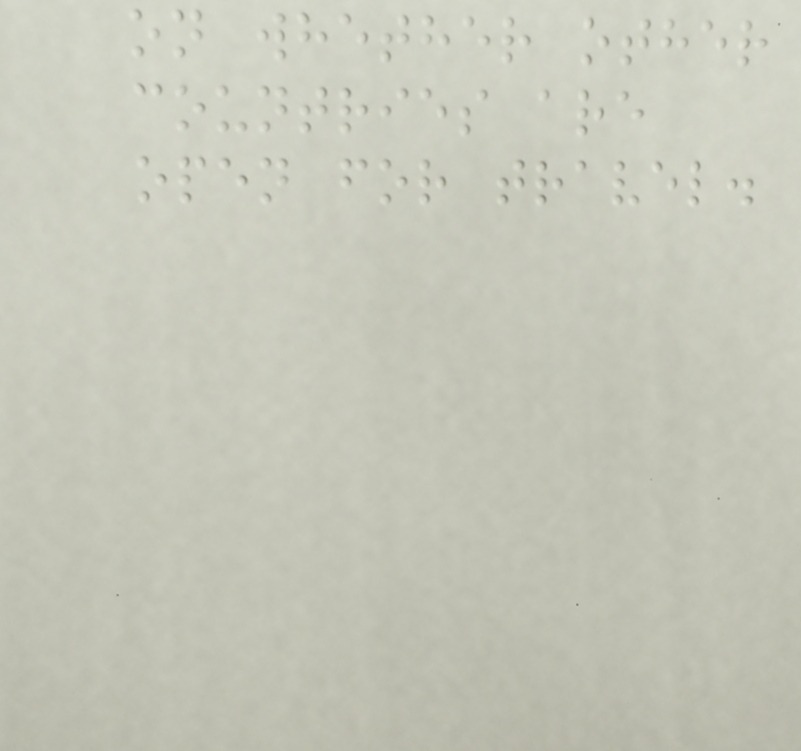on whether other
countries are
open for travel.
